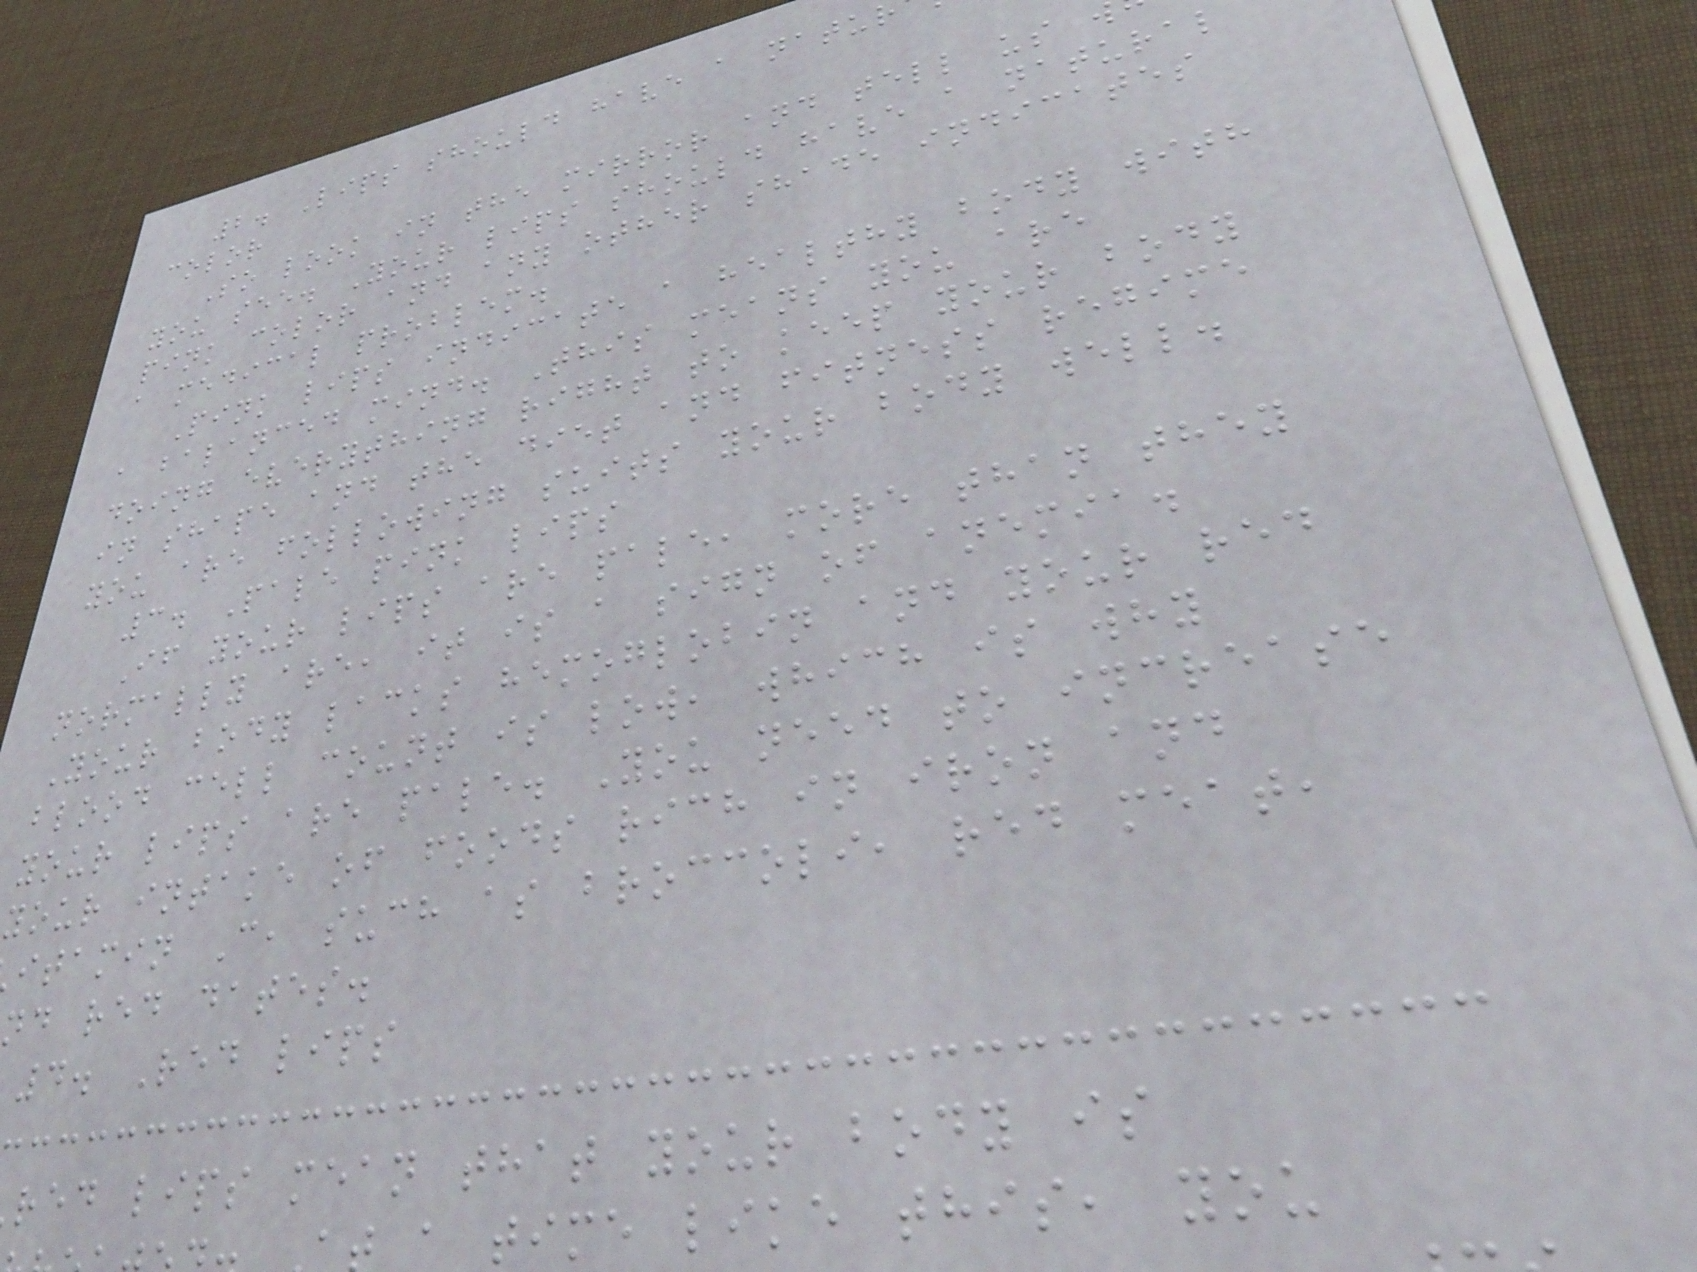2. Lips should have a natur
color
So look in the mirror and tell us
you see. Your lips should have a natural
pink color and any other shade indicates
a medical problem.
Pink lips indicate a healthy body with
a balanced mind. This means you are
doing everything right to keep your body
in shape and the diet and fitness regime
you are following suits your body well.
3. Pale pink lips
If your lips are pale, more than they
normally are, it is a sign of anemia.
Your body lacks hemoglobin and your red
blood cell count is low, which is why
your lips are pale. You need to increase
your intake of foods rich in iron and
itamin C, such as broccoli, red meat,
nd red dates.
4. Red lips
red lips mean that your body is
a time like this, you
